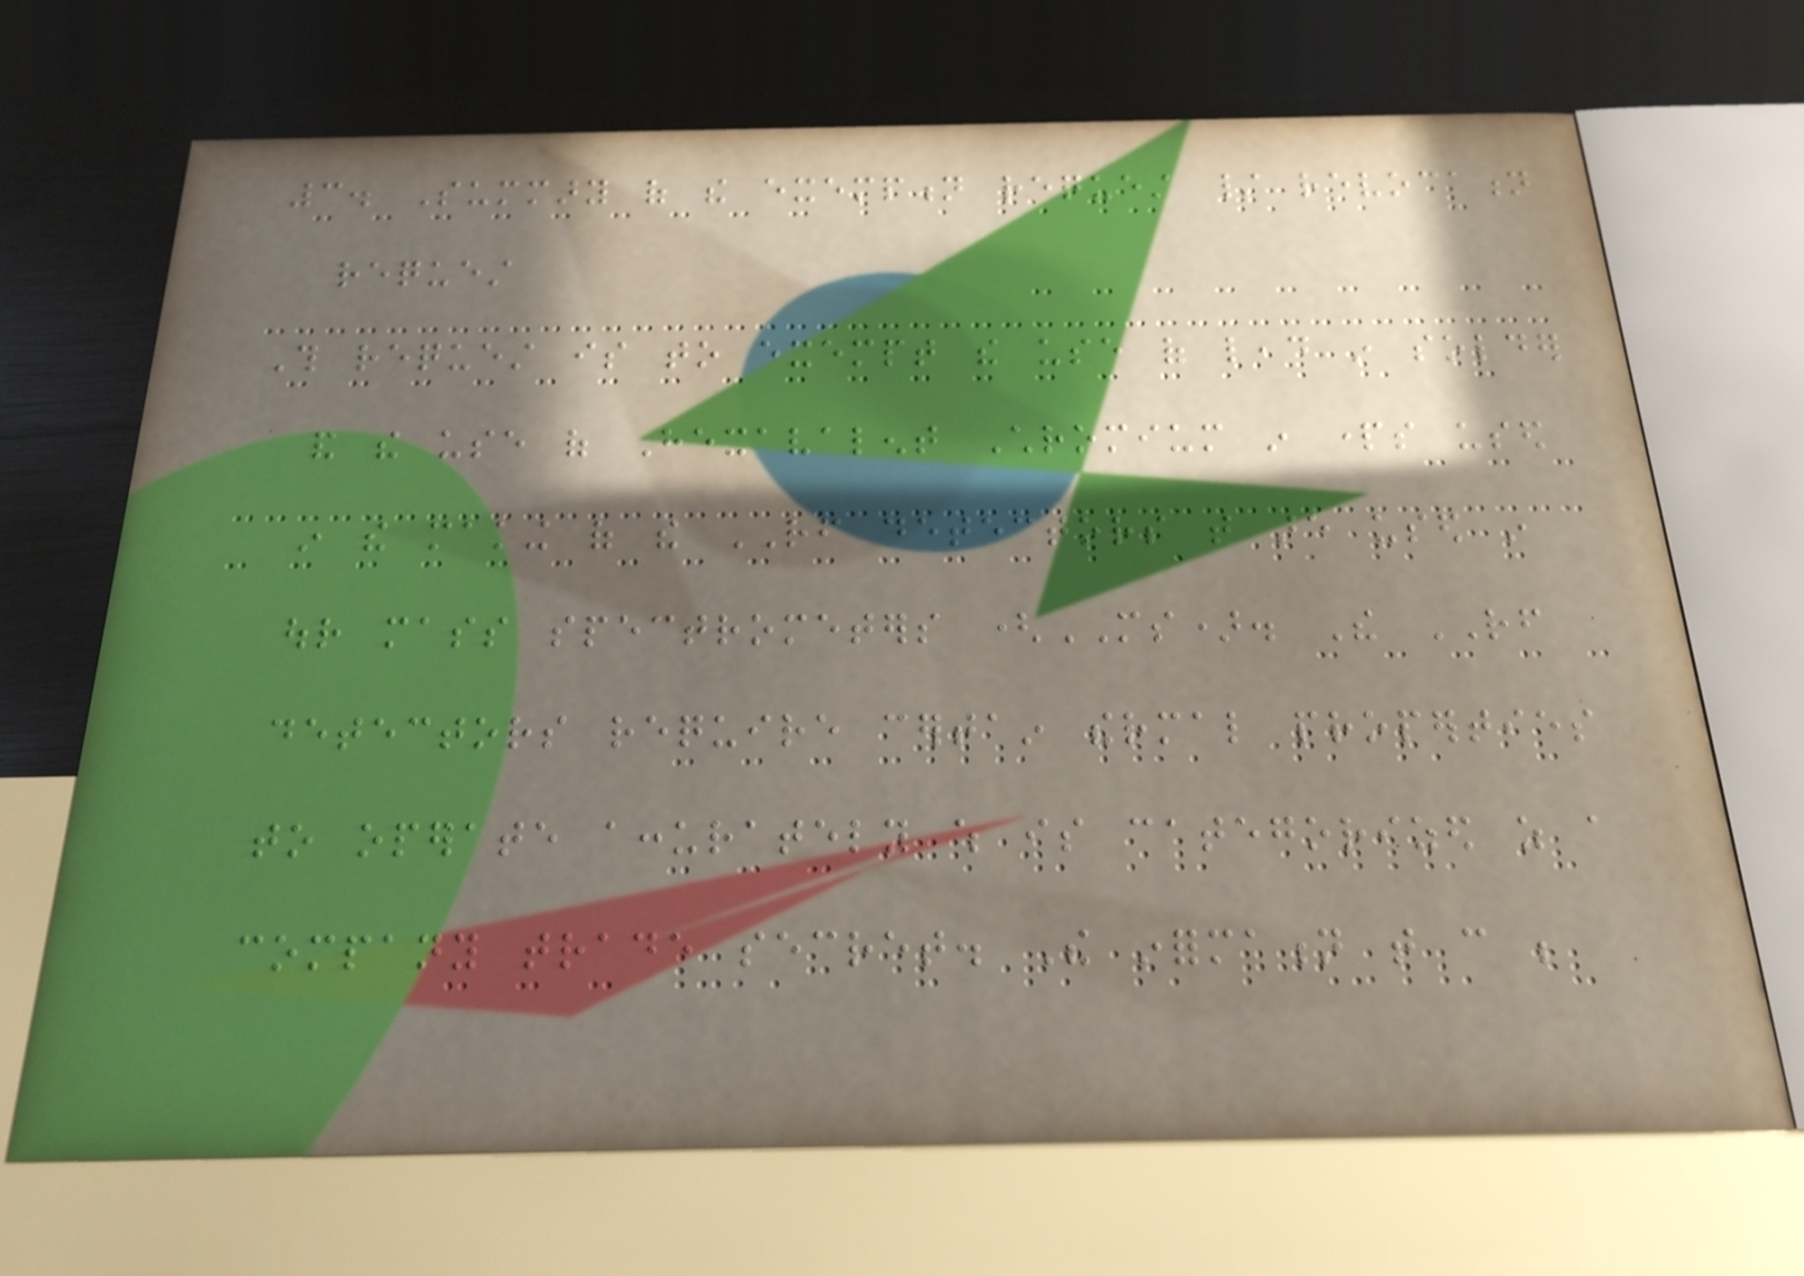3. Summary of the exemption request / revocation
request
This request is to exempt the use of lead in solder
and the use of Hexavalent Chromium in parts used
in the making of the RF detectors that are used in
our mass spectrometers (MS). The RF
detectors require certain thermal properties
to operate accurately which is categorized as a
company trade secret. The information that can be
